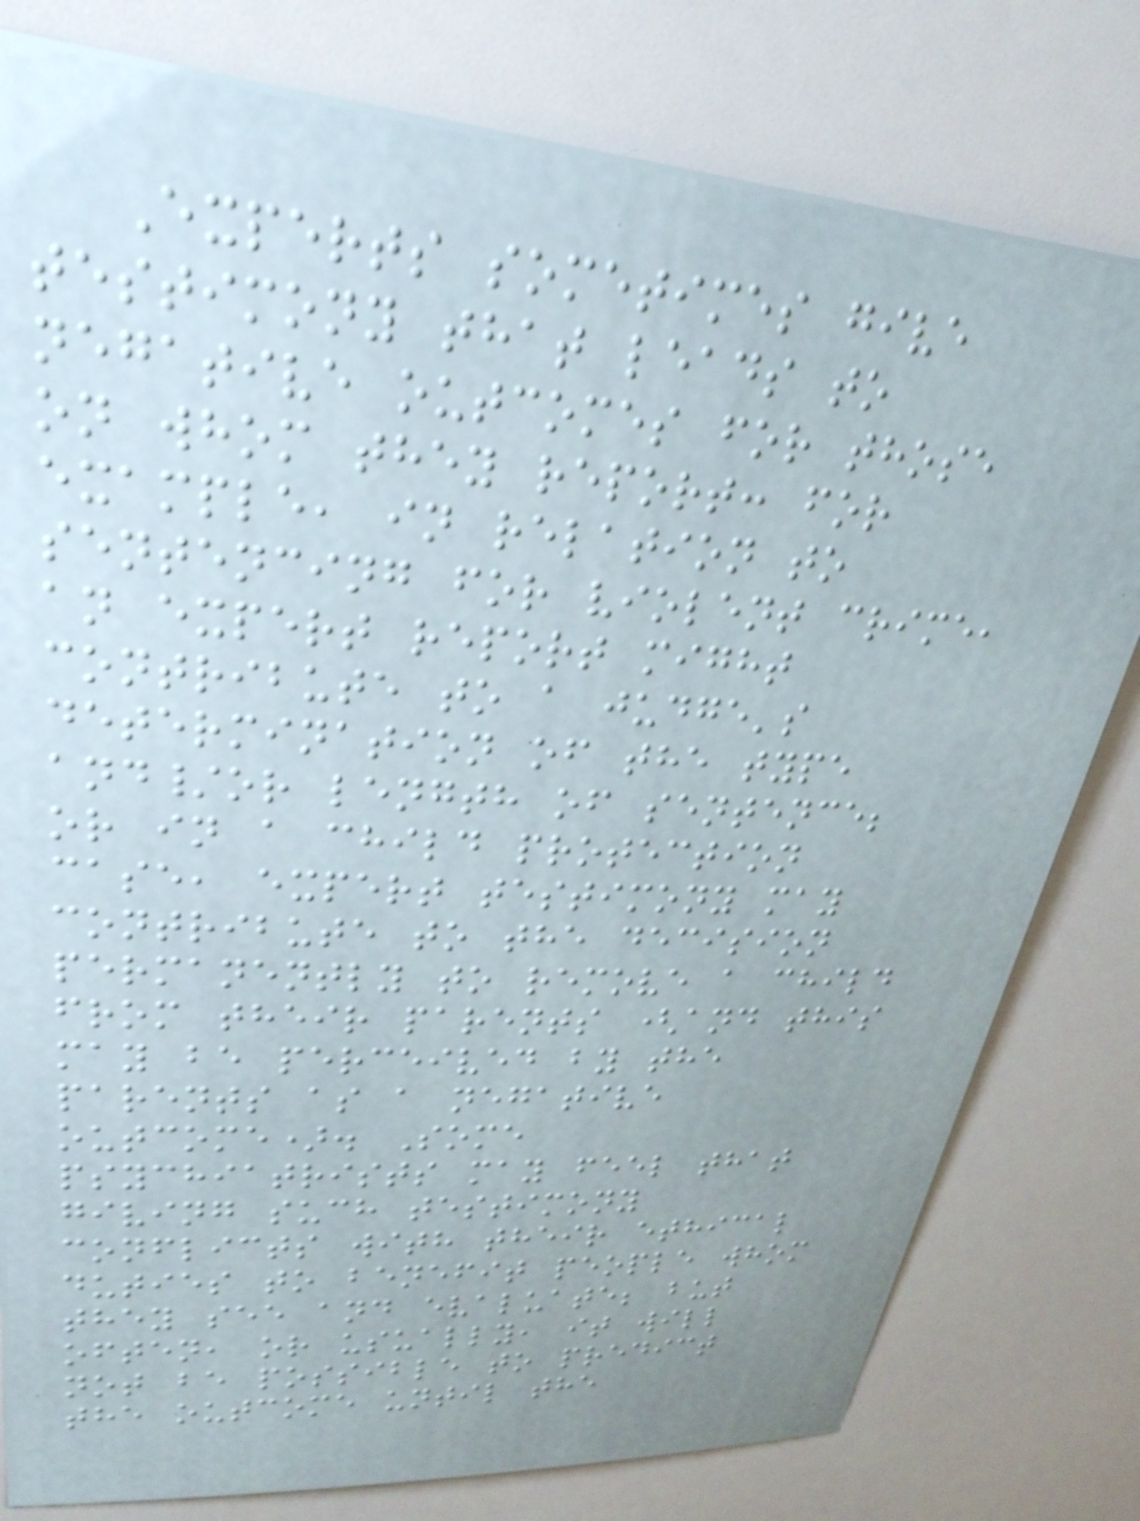Experts sometimes give
testimony that leads to
negative outcomes for those
on whom they report: for
example, in relation to
sentencing for violent crime,
an expert report might
contribute to a judge's
determination of the type
and/or length of sentence;
or in a child protection
case, expert testimony may
contribute to the decision
permanently to remove a child
from their parents (and this
may be perceived by the
parents as a negative
outcome). Some
psychiatrists may feel that
giving such testimony
conflicts with their ethical
duties to benefit people whom
they see and evaluate; but
often, or usually, it will
not be possible to predict
the outcome until the
